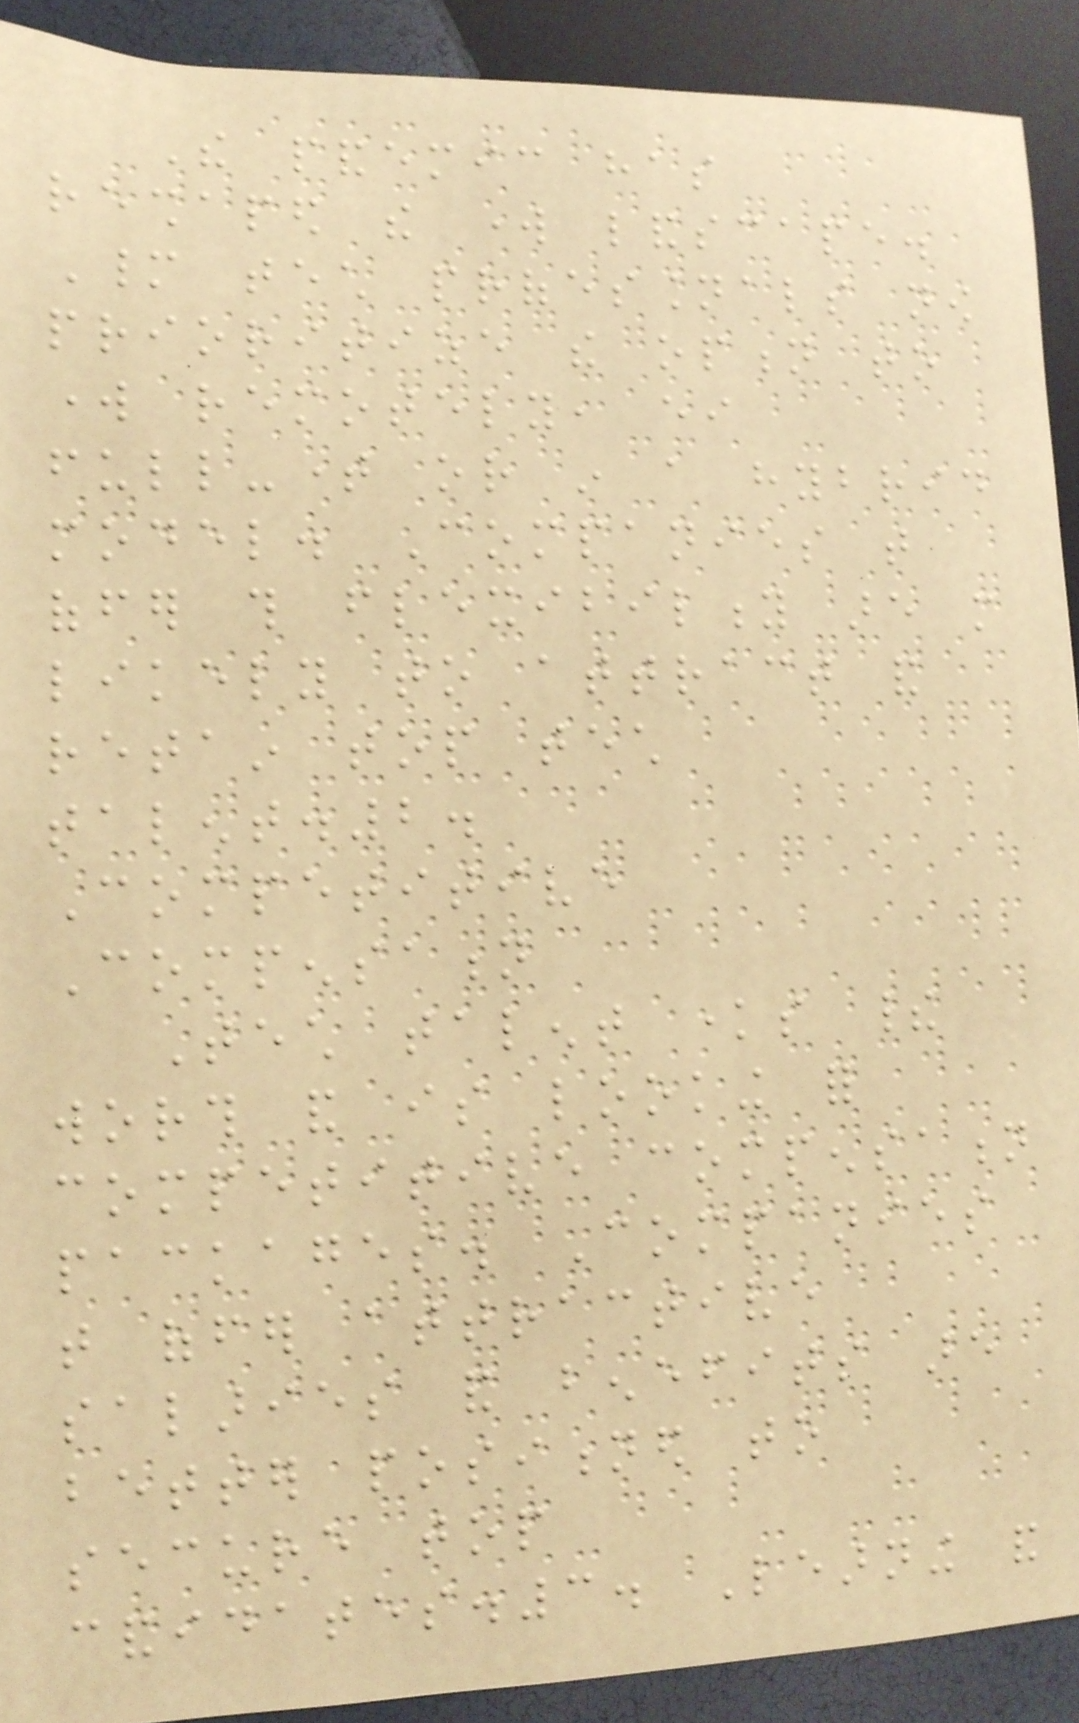The pandemic has
reshaped the work landscape.
Many tech professionals now
prioritize the option to
work remotely, either
full-time or in a hybrid
model. Companies that
offer this flexibility are more
likely to attract and
retain top tech
talent.2.
Competitive
Compensation
Tech talent knows their
worth and is looking for
competitive compensation
packages. Companies
that offer attractive
salaries and benefits are
better positioned to
secure top
candidates.3. Learning and
